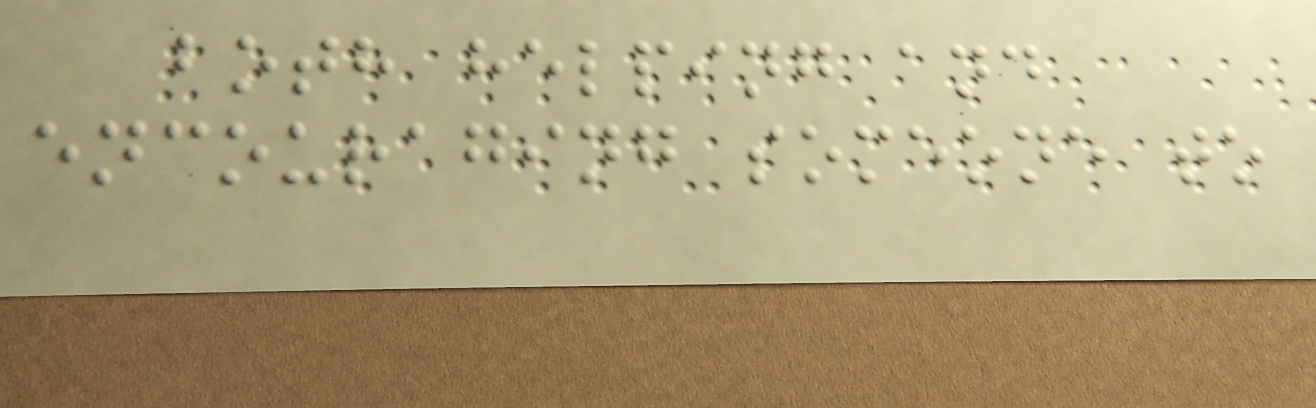both helping and
encouraging someone to
